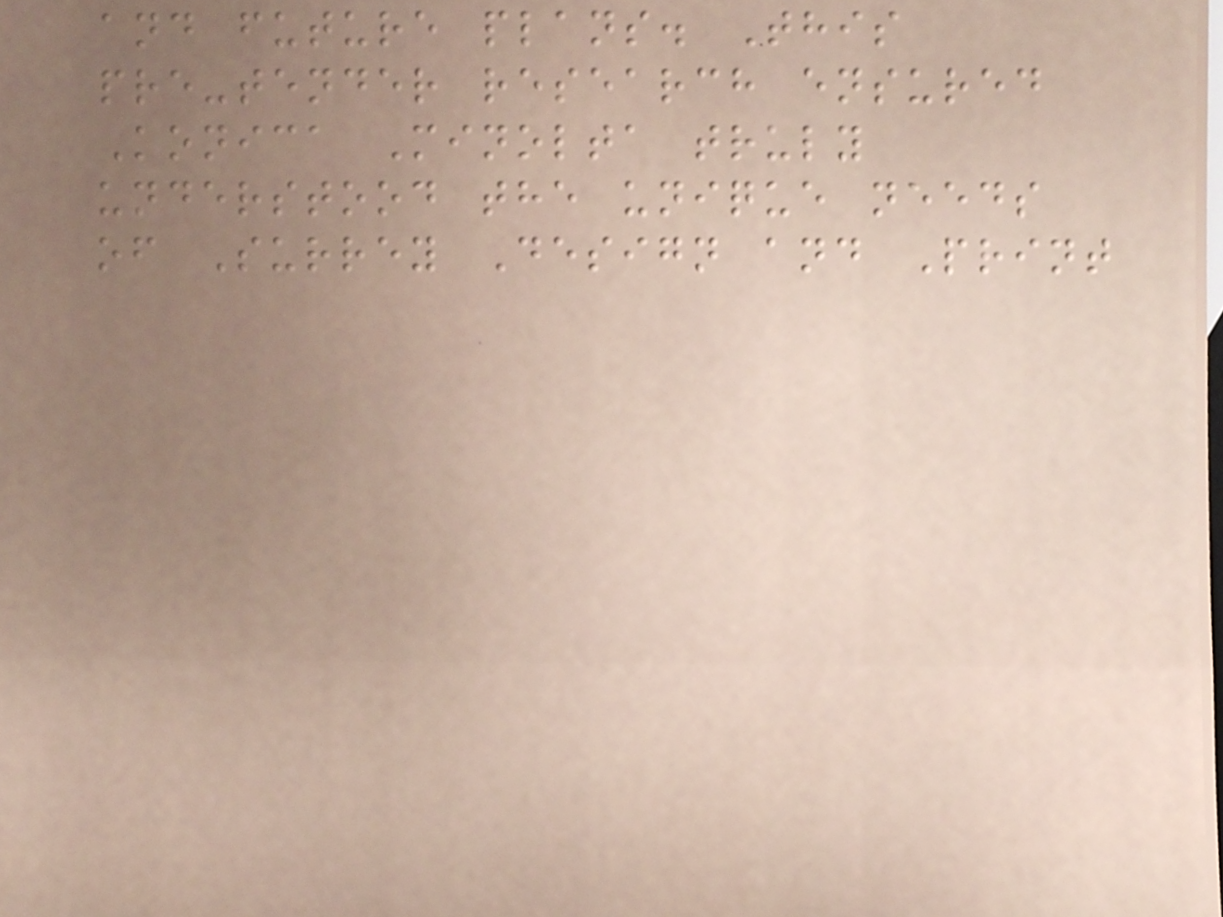and future plans. This
pre-tender research ensured
Konica Minolta truly
understood the unique needs
of Surrey Design and Print
